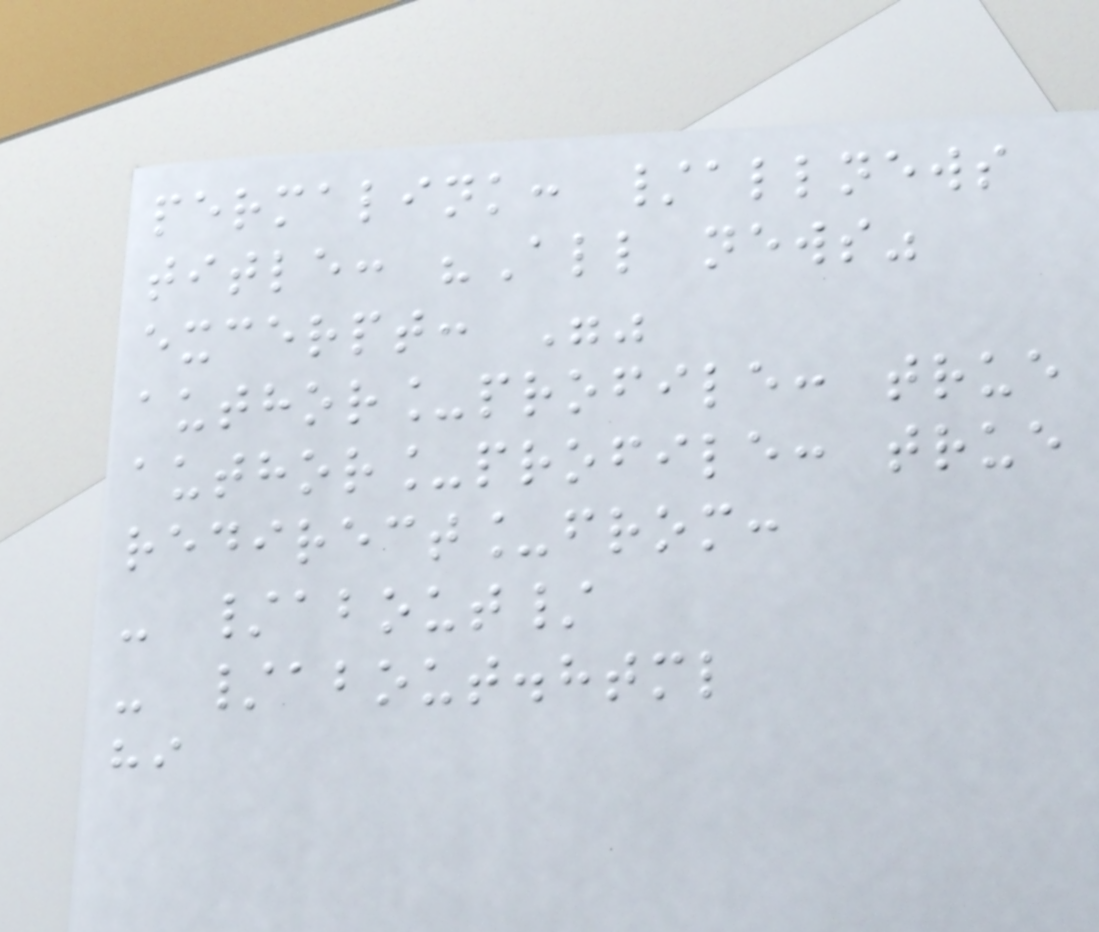permalink: /allnews
title: "All news"
excerpt: ""
author_profile: true
author_profile: true
redirect_from:
- /about/
- /about.html
hi
